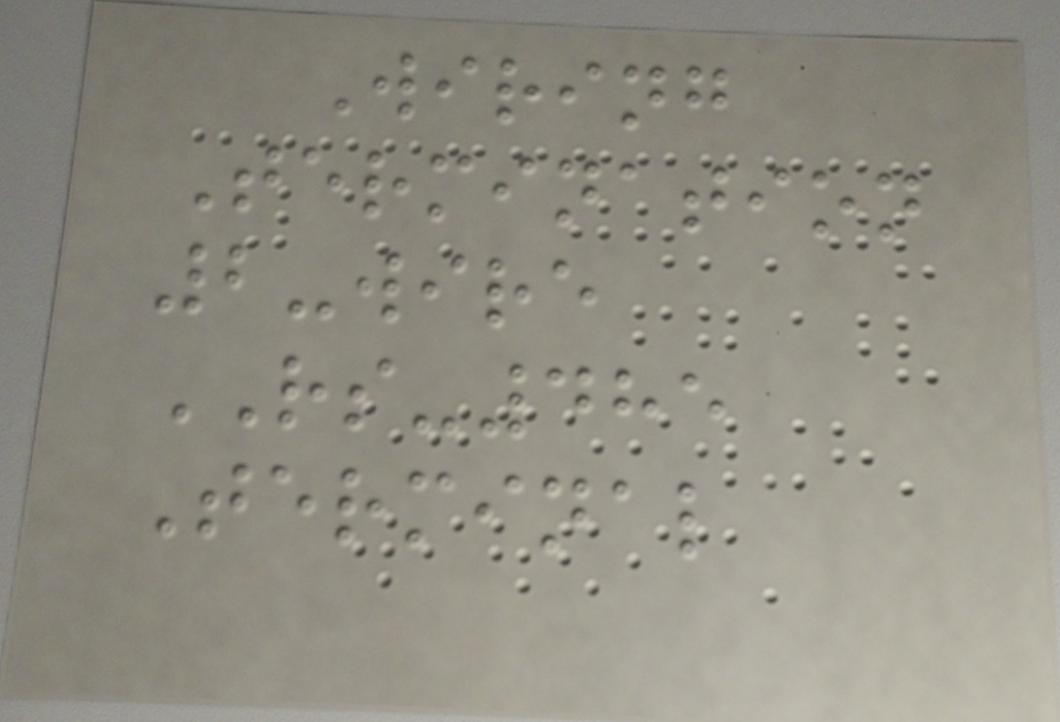Wiring
Termination
2-wire
RS-485
Terminal
